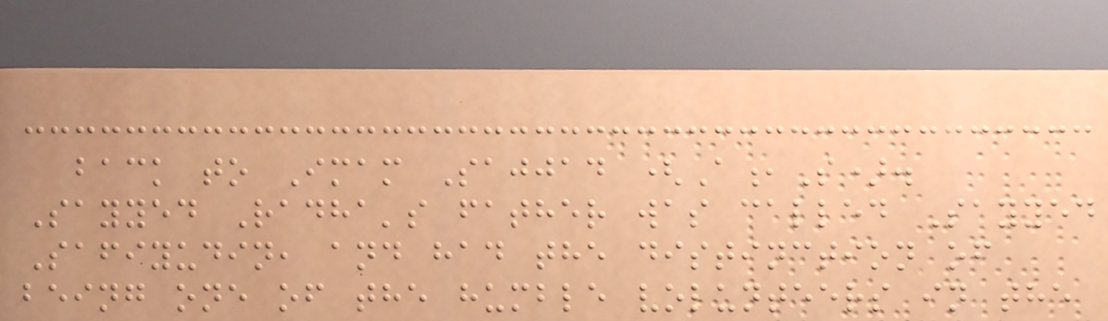back to Imam Sajjad (A,S).
Sayyed Radha's father was called Sayyed
Safiyudin, and had the distinction of
being one of the humble volunteers in the
